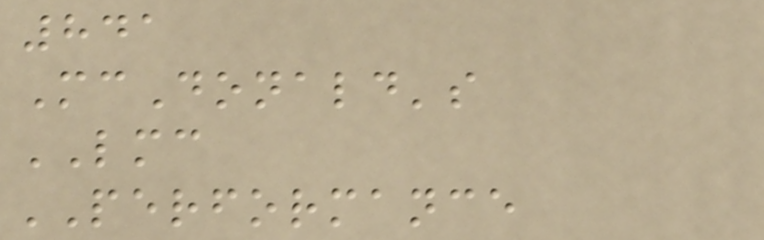841
McDonald's
LMC
PERFORMANCE
